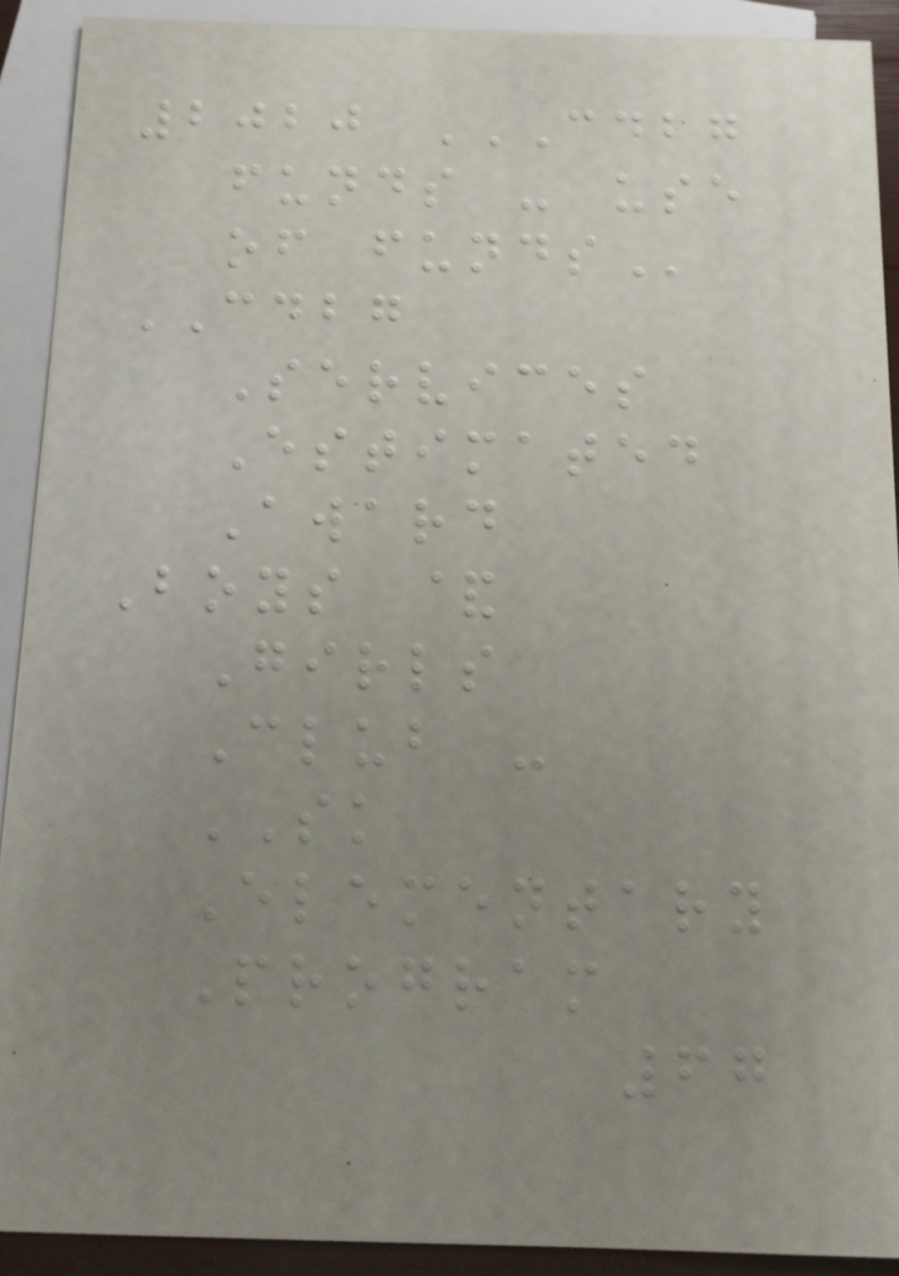2020 CDBG
FUNDS - USE
OF FUNDS
CDBG
Services
Estimated
Award
Boys &
Girls
Club -
SK
Elementary
Program
67
